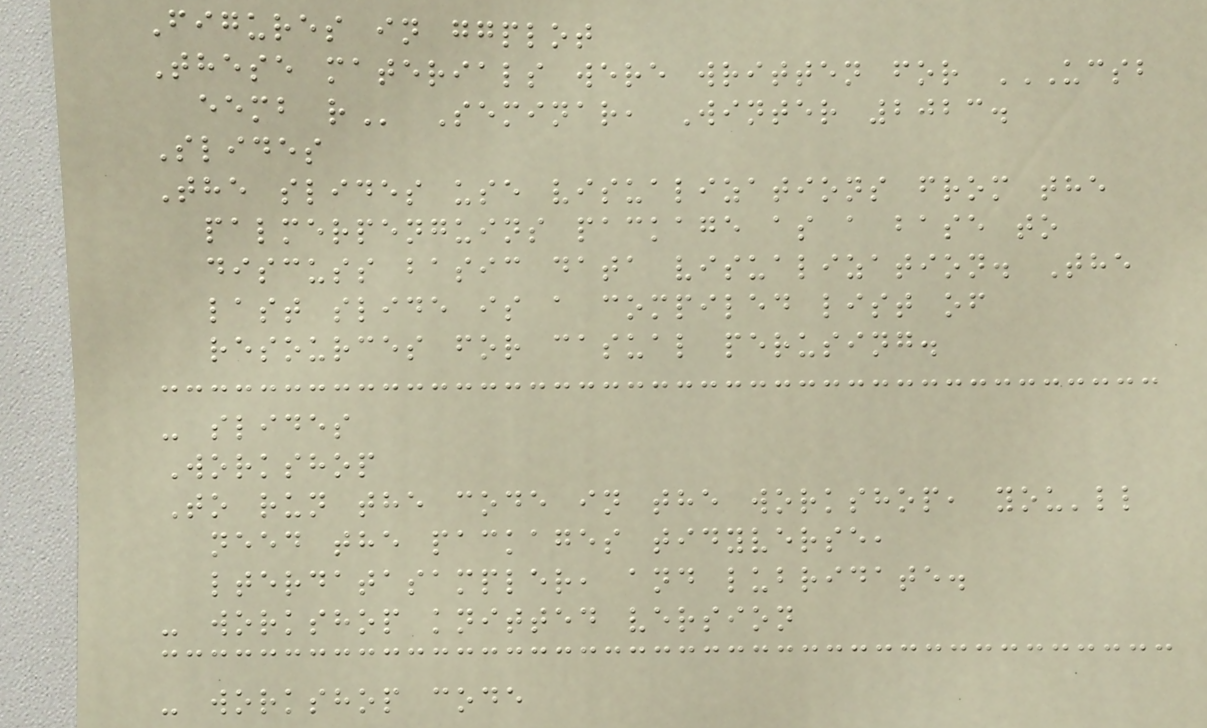Figures in ggplot
These materials were written for UCSB
EEMB R Seminar, Winter 2023.
Slides
The slides use visualizations from the
palmerpenguins package as a base to
discuss basic data visualization. The
last slide is a compiled list of
resources for casual perusing.
- slides
Workshop
To run the code in the workshop, you'll
need the packages tidyverse,
lterdatasampler, and lubridate.
- workshop knitted version
- workshop code
